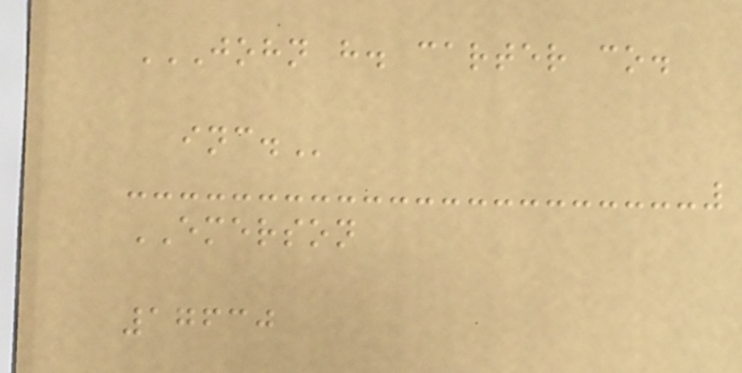JOHN H. CARTER CO.
INC.
EMERSON
17630
